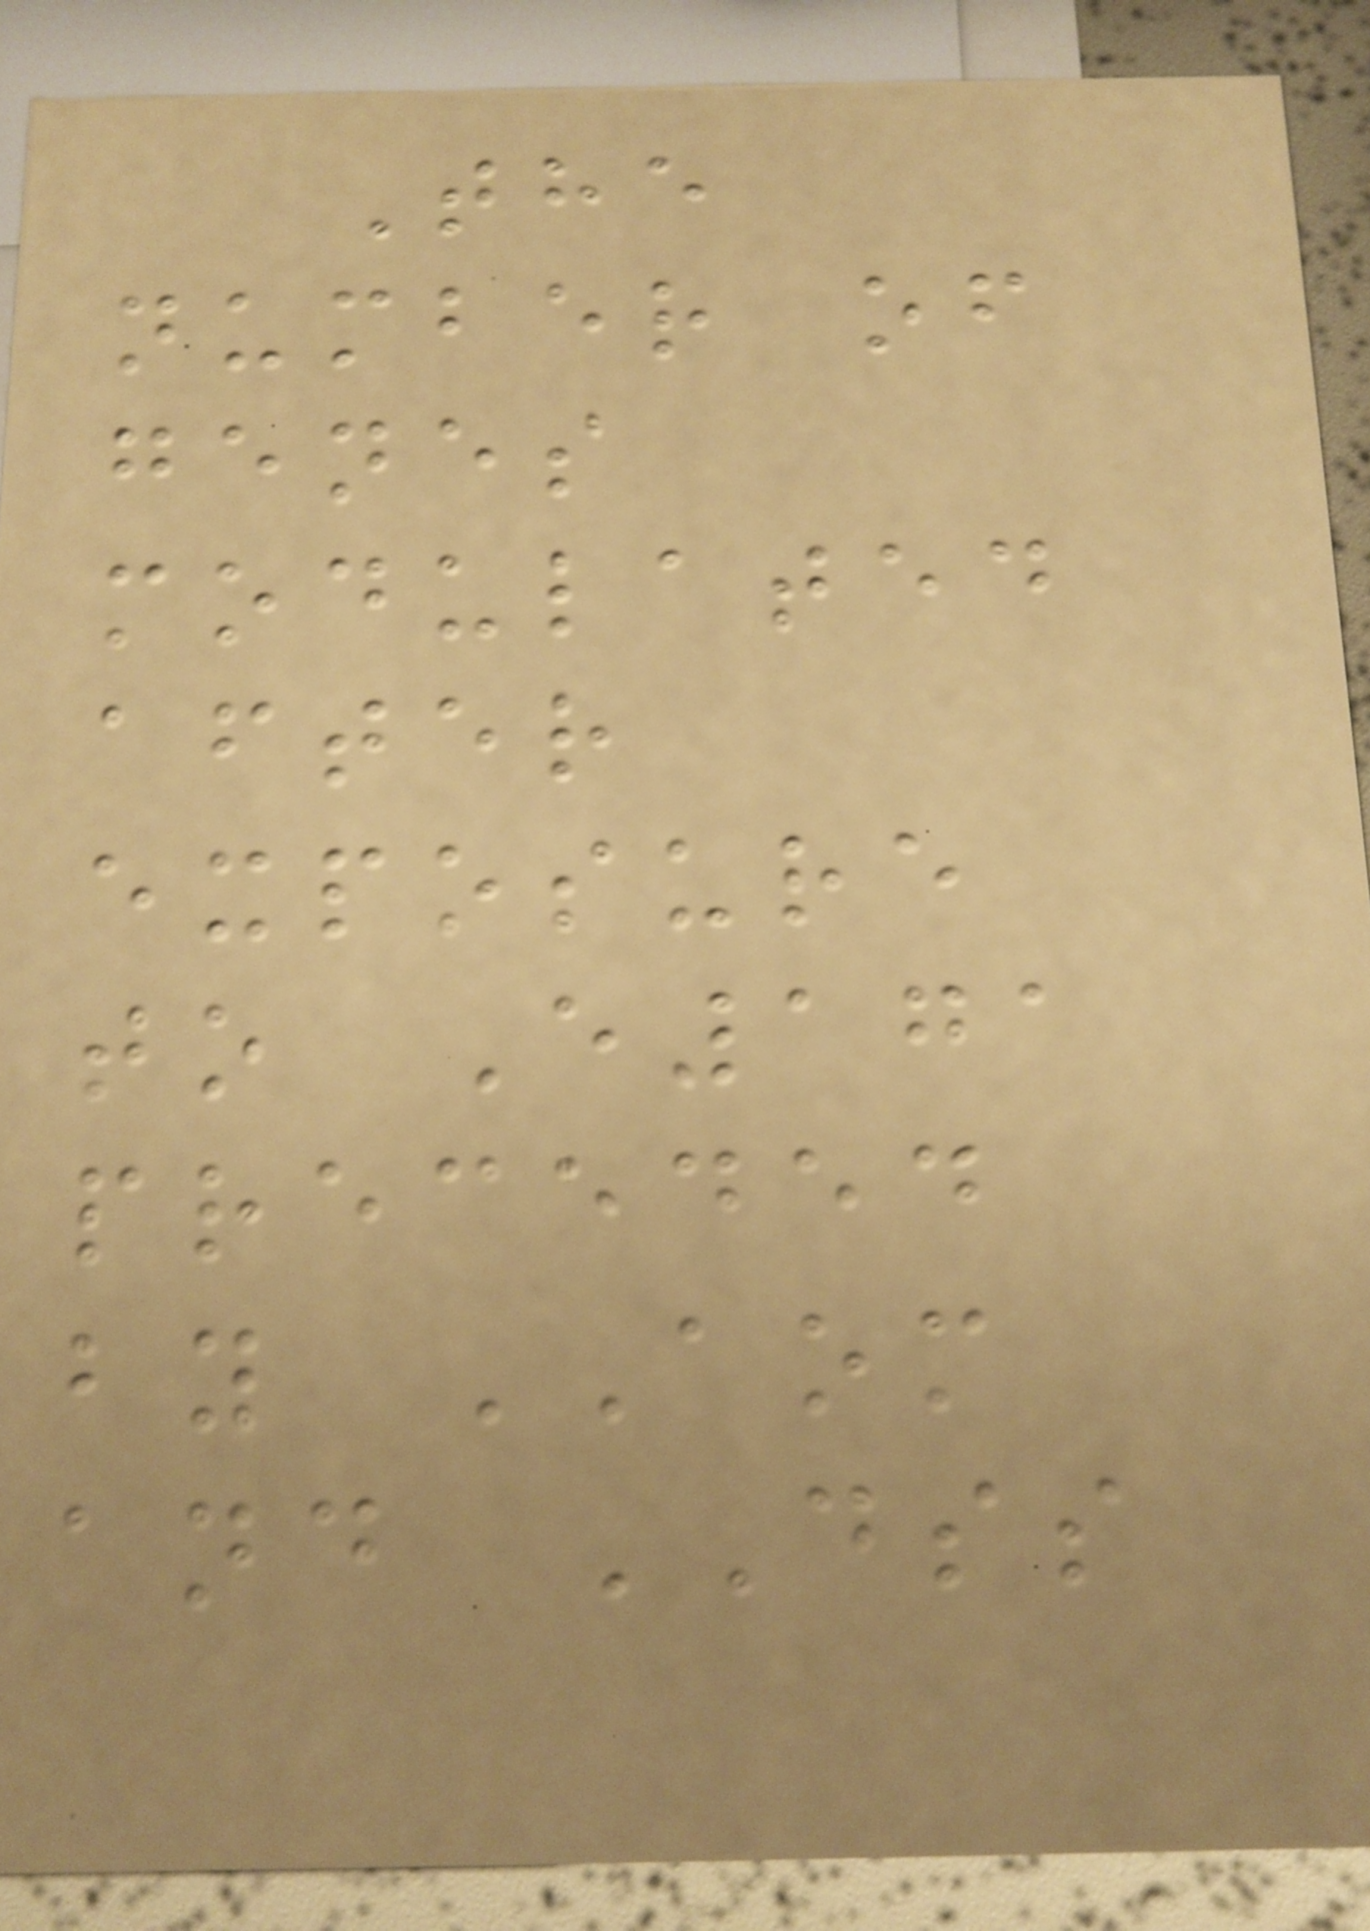The
number of
genes
modulated
after
exposure
to E171
preceded
by AOM
and DSS
